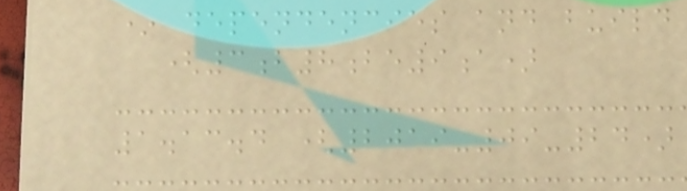* dependencies and build
(3b8be9a)
1.13.4 (2019-09-24)
